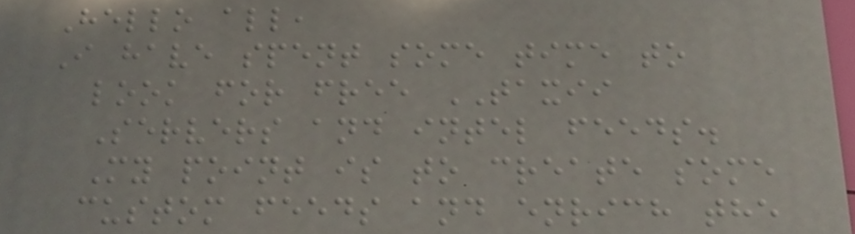Hello all,
I have spent some time to
look for free TAXII
Servers and intel feeds.
My point is to create some
custom feeds and enrich the
